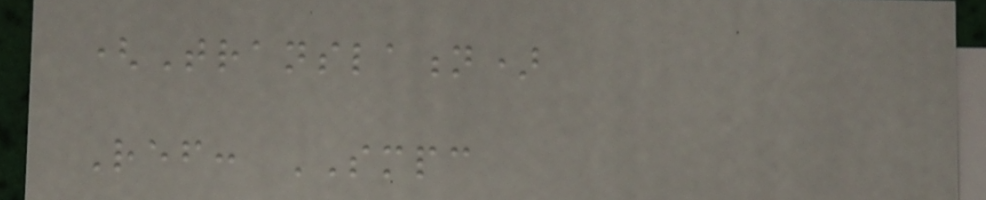(Translation)
Ref: SMPC
